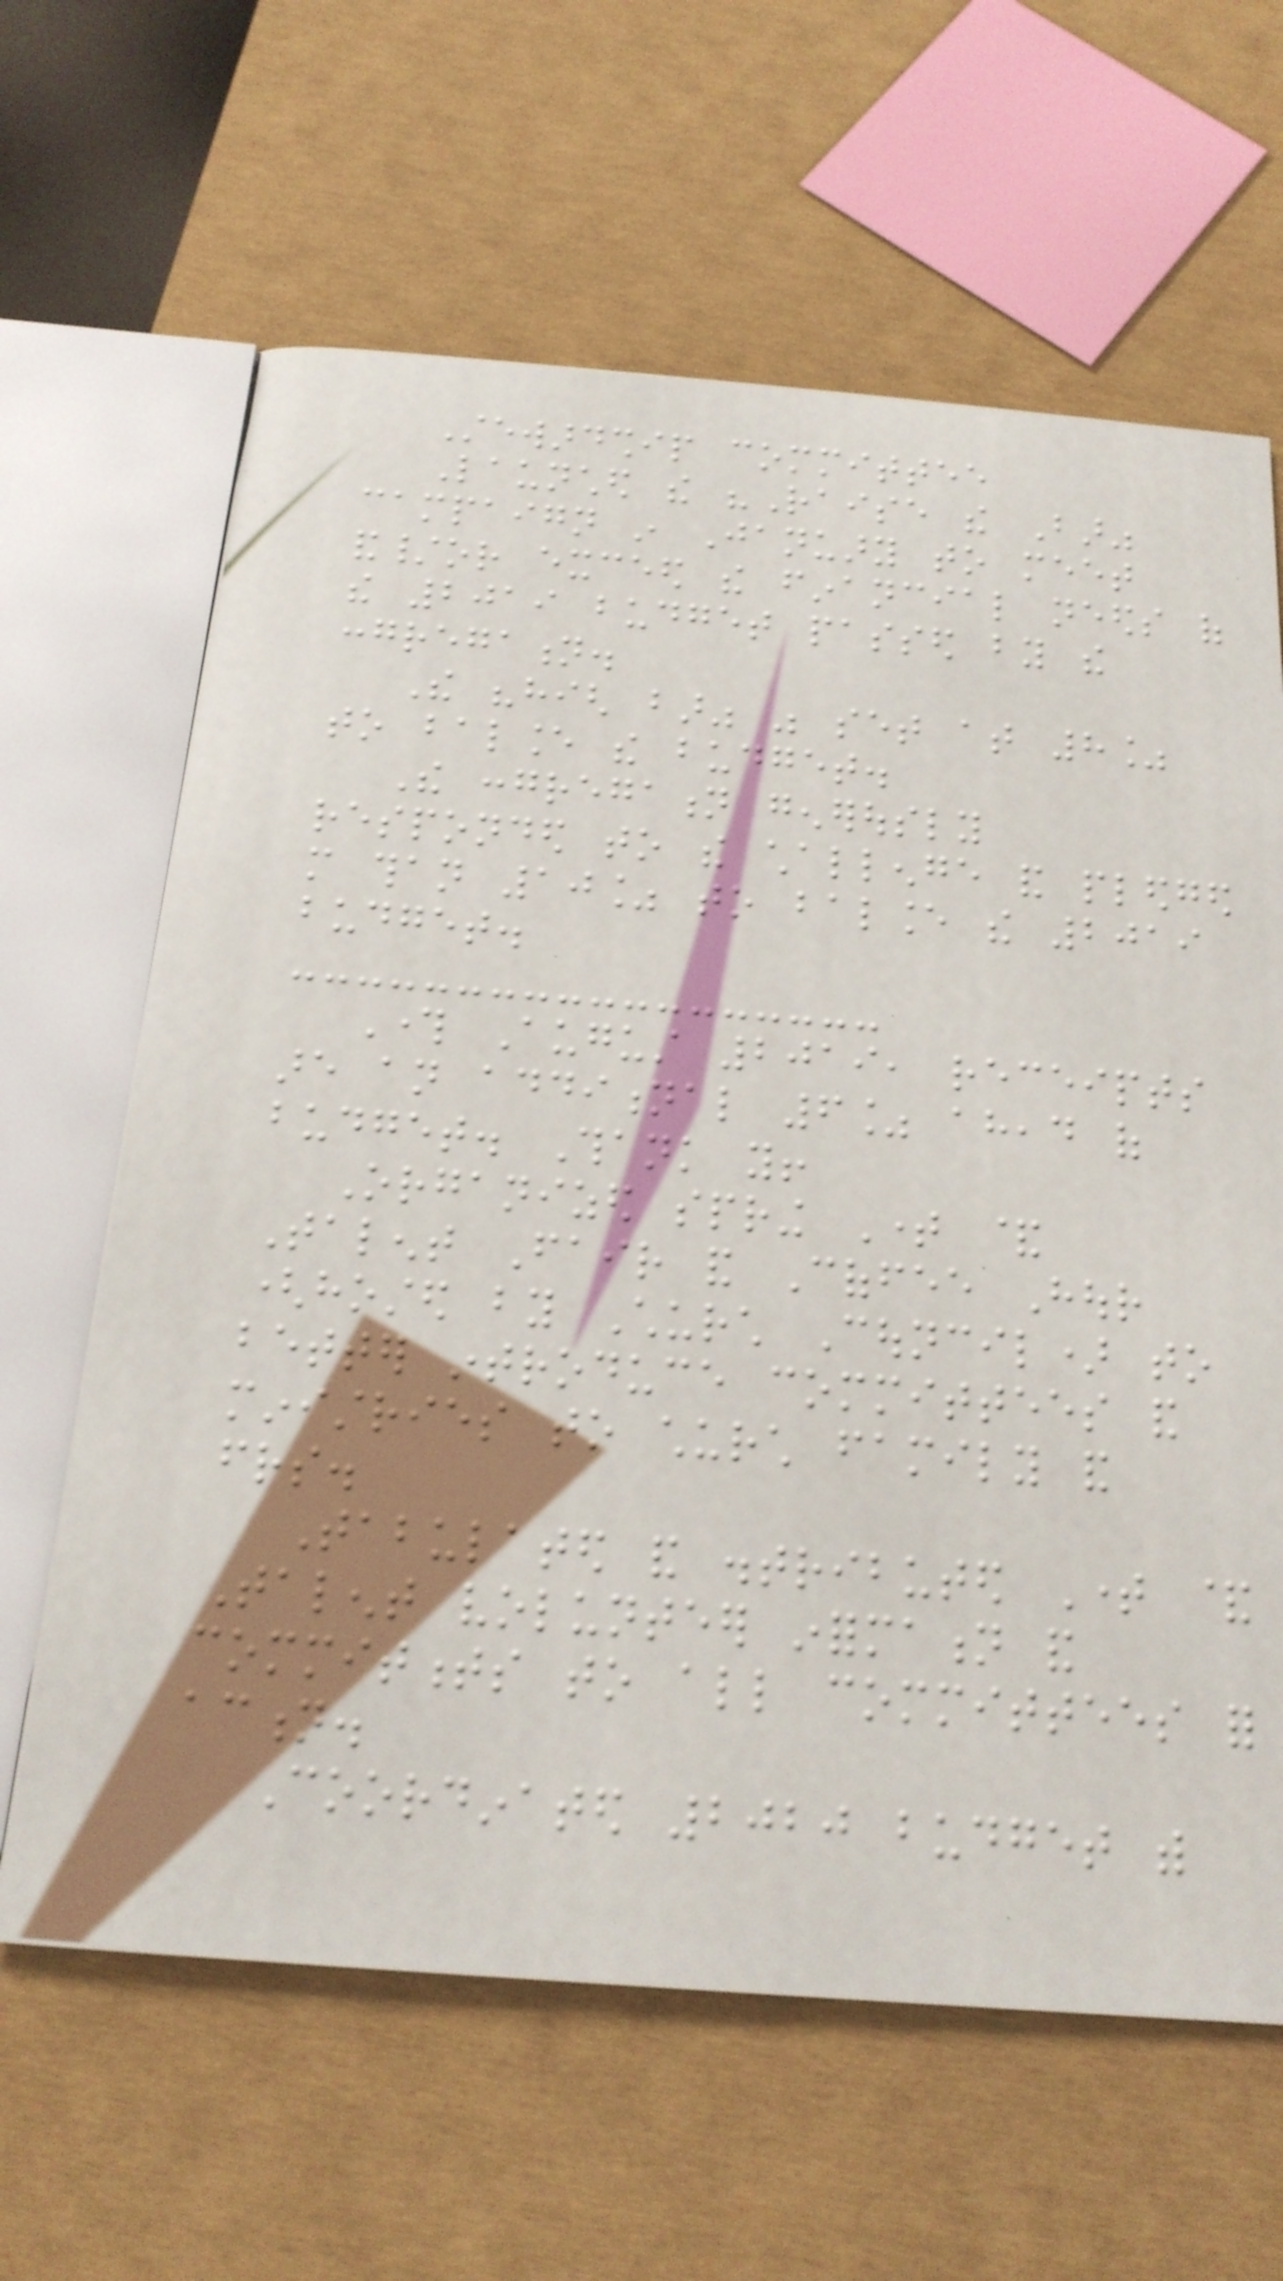Stewardship committee
Launched the "Raise the Bar"
campaign in January to meet
and/or exceed the financial needs of
the 2019 budget passed by the
congregation.
The "high bar" was set at 8%
to balance the budget.
The congregation generously
responded to the challenge and pledged
more than 10% to balance the 2019
budget.
Through August 2019, receipts
are an additional 6% ahead of
budget. Thank you!
Organized spring Time &
Talent Fair and Coffee Hour
(hosted by Church Council) to
better introduce committees and
ministries to church family and
friends.
Tabulated and distributed Time &
Talent volunteer information and
commitments to all committees for
action.
Coordinated 2020 budget with
